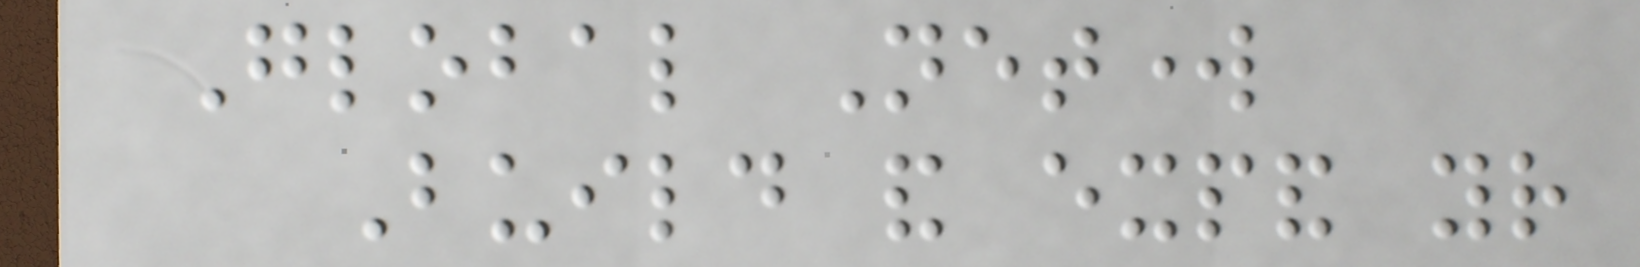Global Network
Build and expand your
